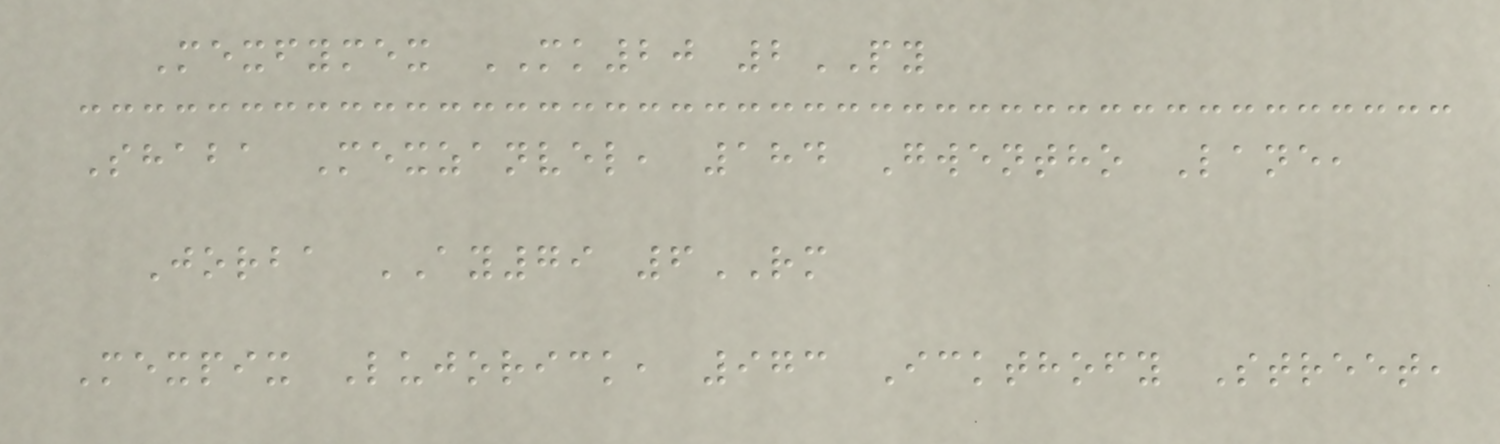Mexfymex MK20 2PY
Shaba Mexzanvel, 184 Gwentho Lane,
Jorba AY79 6RM
Mexpix Lujorick, 973 Ickthofy Street,
